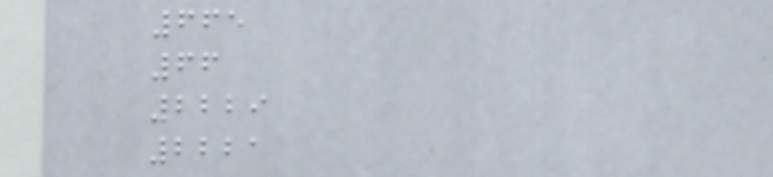665
66
2229
2221
